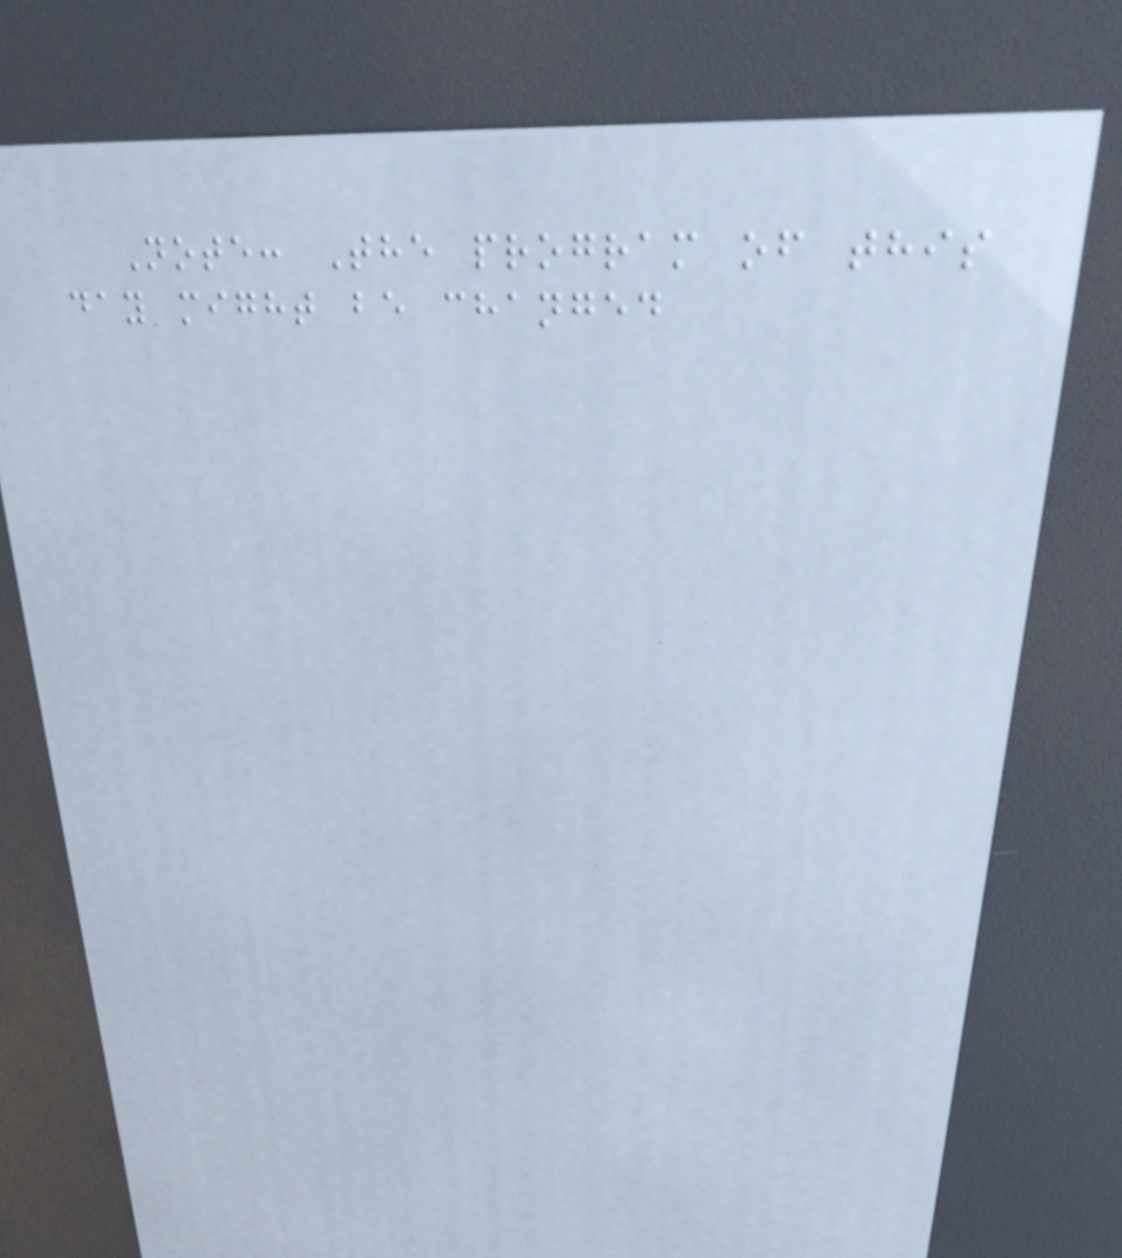Note: The program of this
day might be changed
